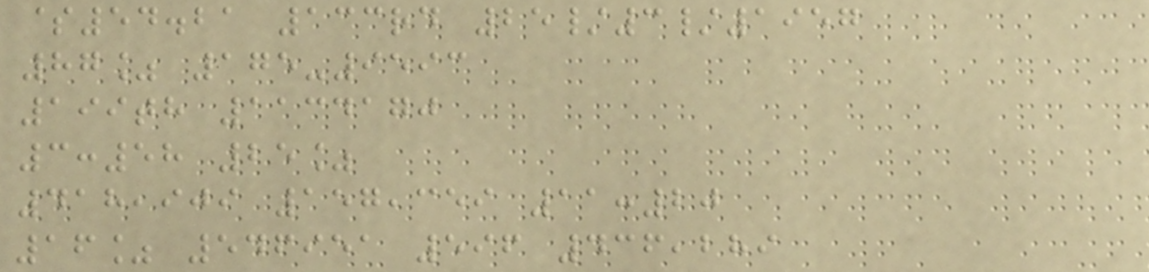$54.21 133rd 25/3/1957
87% 175-9593
199th 1134170
3:58 25%
418,909 157,359 11:20
16% 546951 596 436,289
